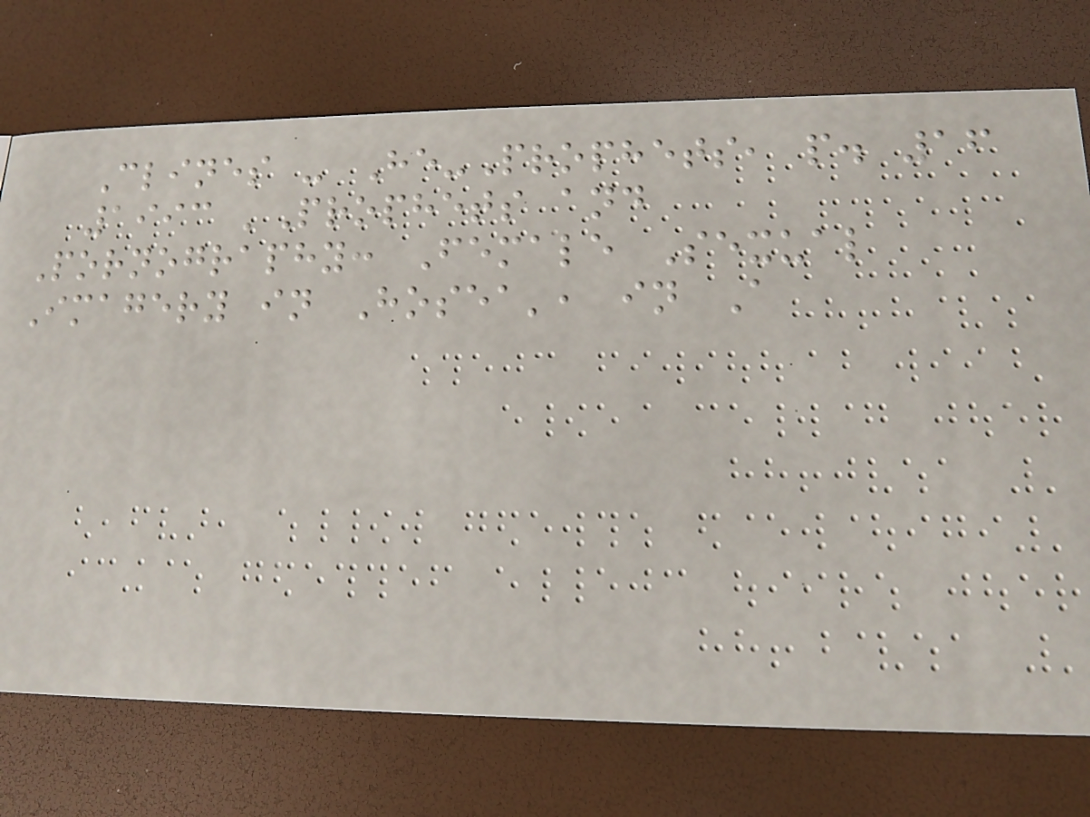Clines - He-Prophets, p. 16
1993 'Prophets and
Pornography: Female Sexual
Imagery in Hosea', in A
